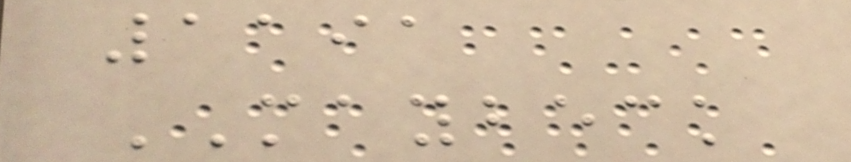1191
MAYBECK
